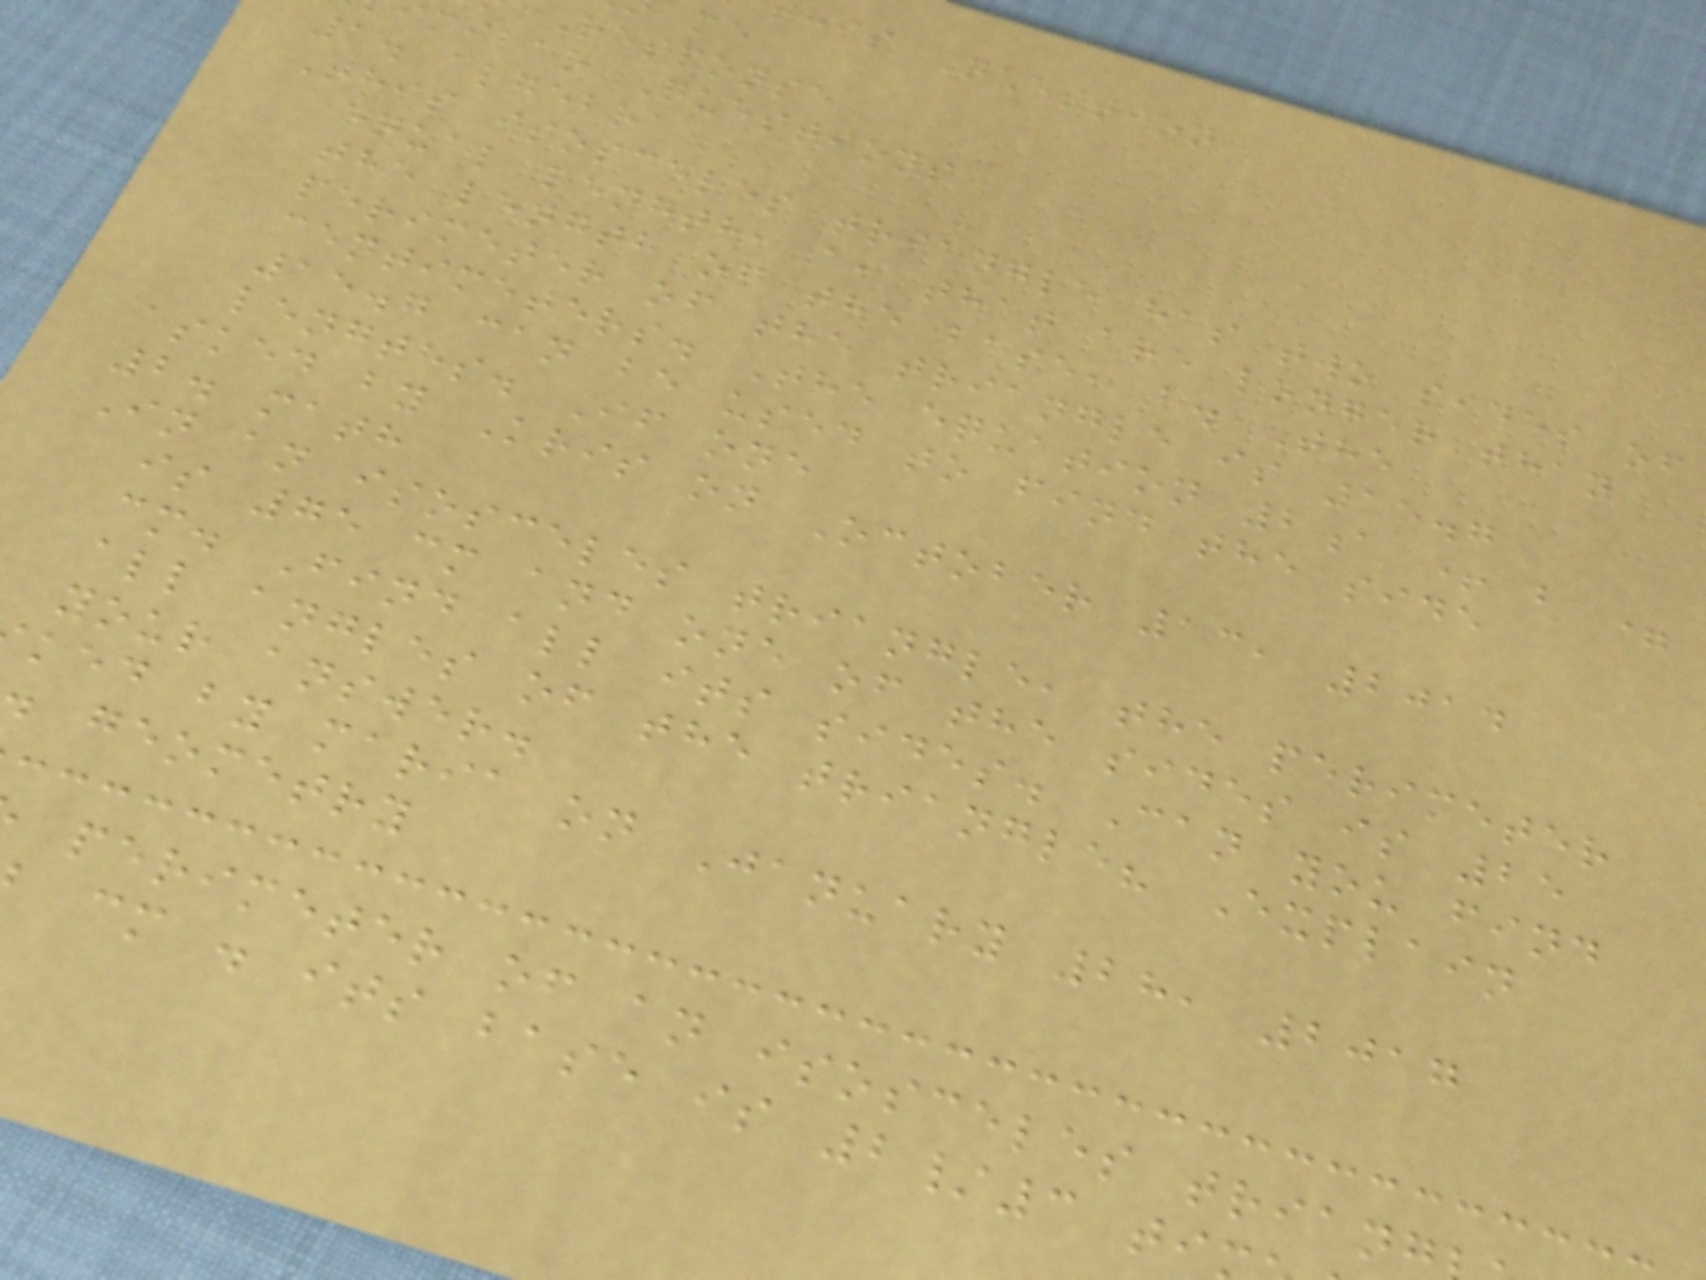his Question
Response
milar Questions
1. algebra
This isosceles triangle has two sides of
equal length, a, that are longer than
the length of the base, b. The
perimeter of the triangle is 15.7
centimeters. The equation 2a + b =
15.7 can be used to find the side
lengths. If one
asked by Kris on October 13, 2014
2. math
In an isosceles triangle, the perimeter
is 75 cm and one of the sides is 25
cm. Find all its sides. Can you find
all angles of the triangle? Explain
your answer.
ked by maria on January 28, 2017
geometry
perimeter of an isosceles triang
cm . its base is 2/3 ti
